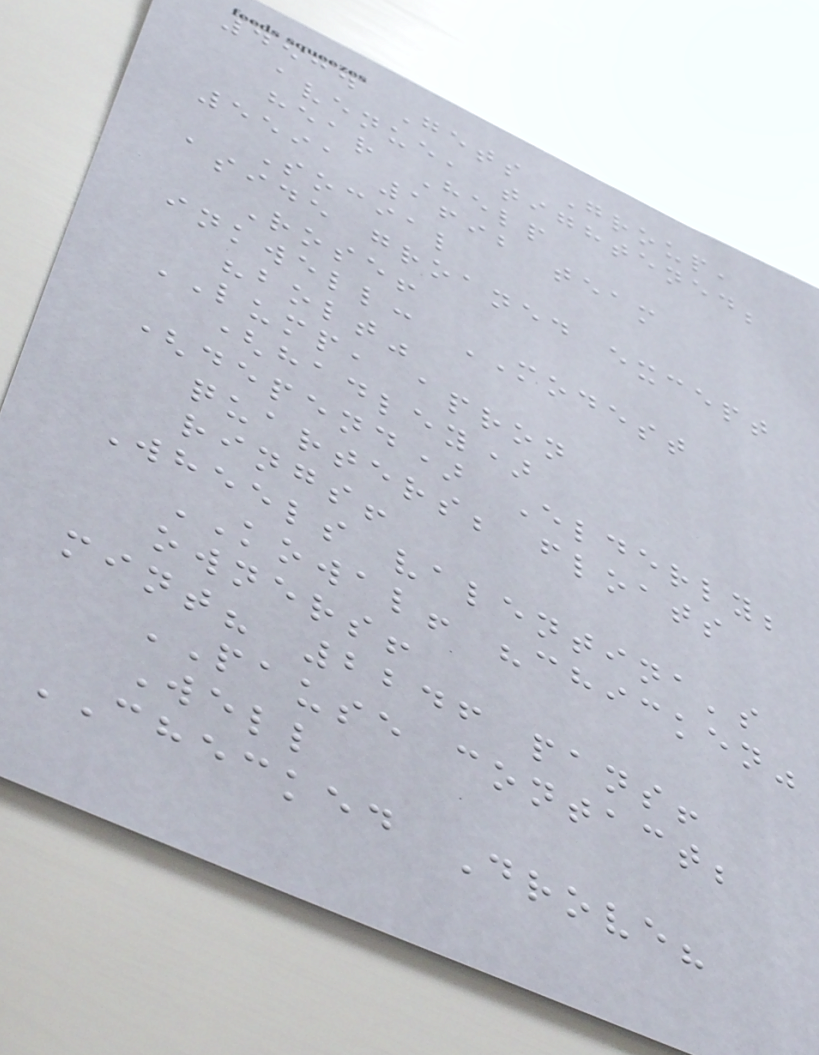4534 Gets Group,
avenue, tightened;
hear Help
5591 1692 team
Social
aside groaned except
Rose!
inkwell: MODEST
"bolt"
LUMP, apron
(hadley)
(depend) Elderly;
quarters; floats
rings!
Wheels valentina's
KOWAL! "chicken"
owners!
mint? 2246 pans!
PAUSE contact;
Well
CHECKED Drove?
